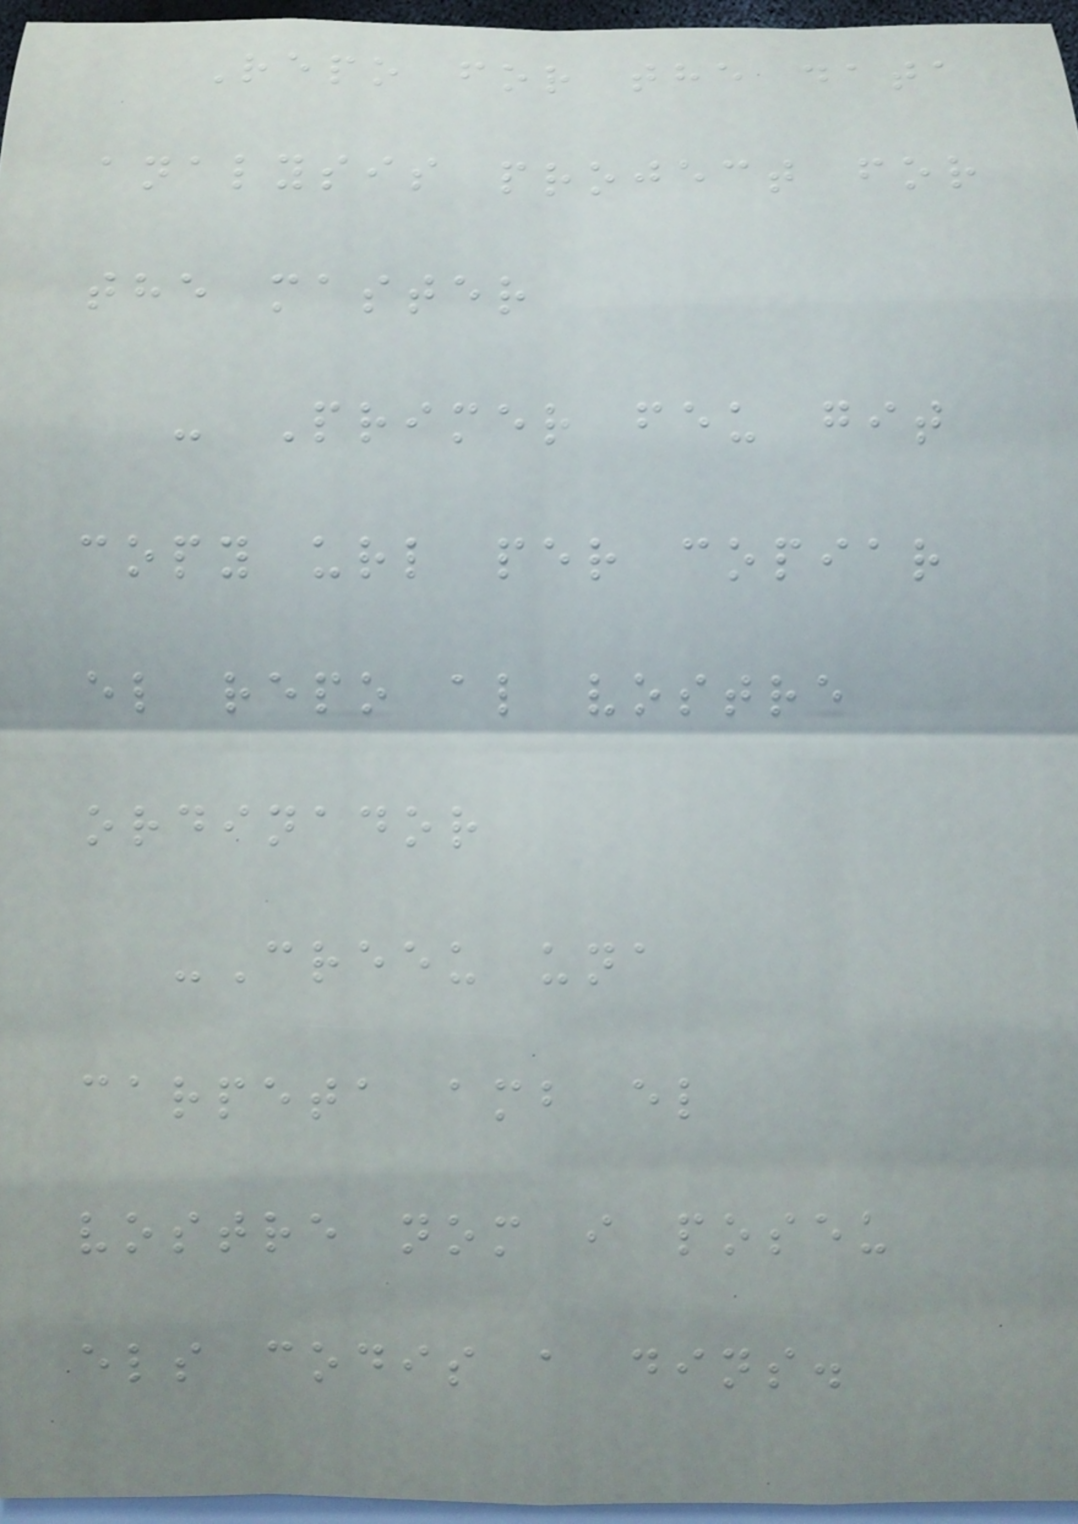Repo for the data
analysis project for
the master
- Primer feu git
copy url per copiar
el repo al vostre
ordinador
-Creeu una
carpeta amb el
vostre nom i poseu
els codis a dins.
